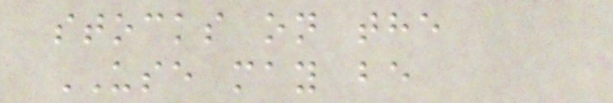stocks on the
USE may be
